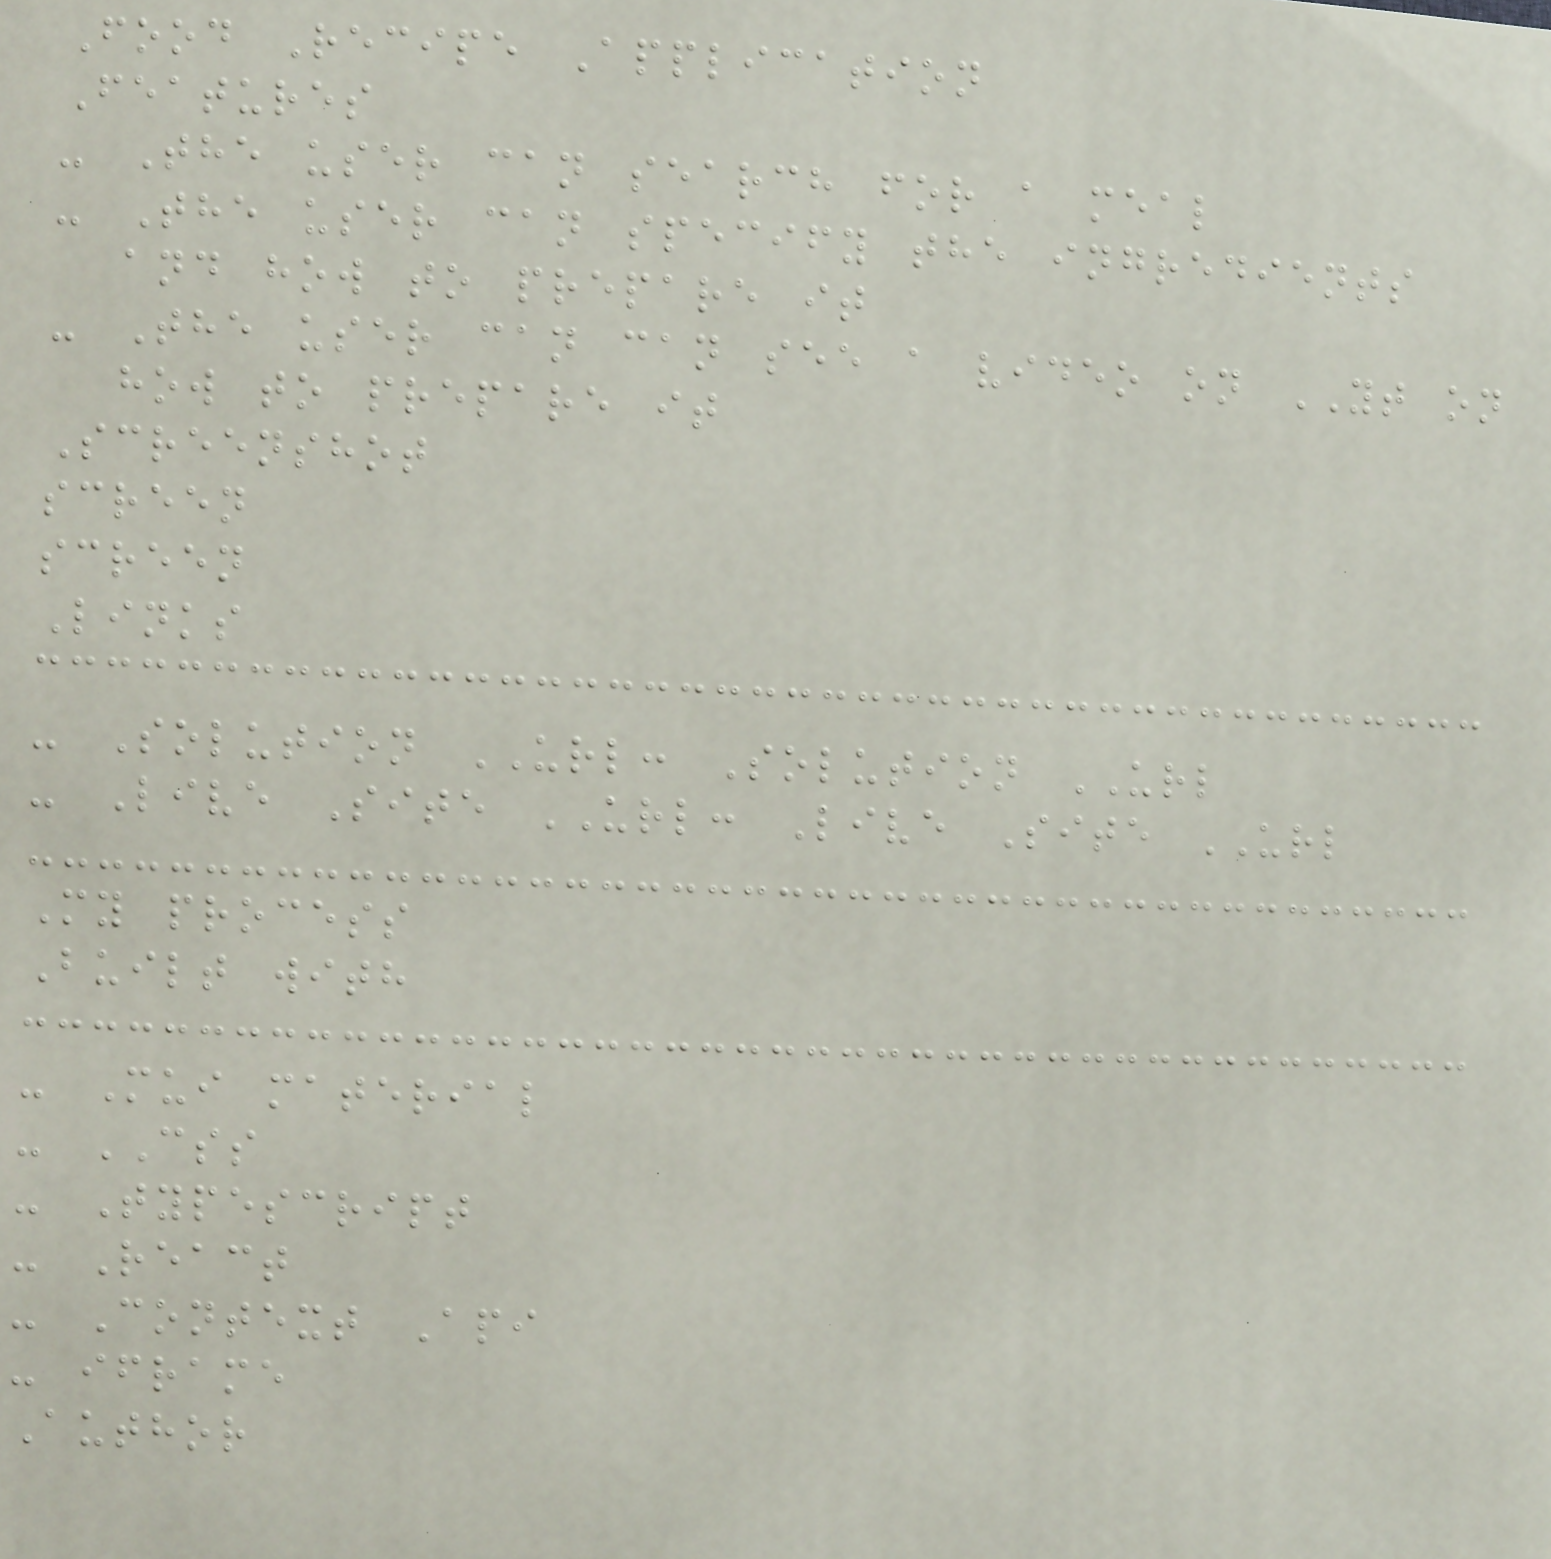Food Recipe Application
Features
- The user can search for a meal
- The user can specify the ingredients
and how to prepare it
- The user can can see a video on YT on
how to prepare it
Screenshot
screen
screen
Links
- Solution URL: Solution URL
- Live Site URL: Live Site URL
My process
Built with
- Mui material
- CSS
- Typescript
- React
- Context Api
- iframe
Author
